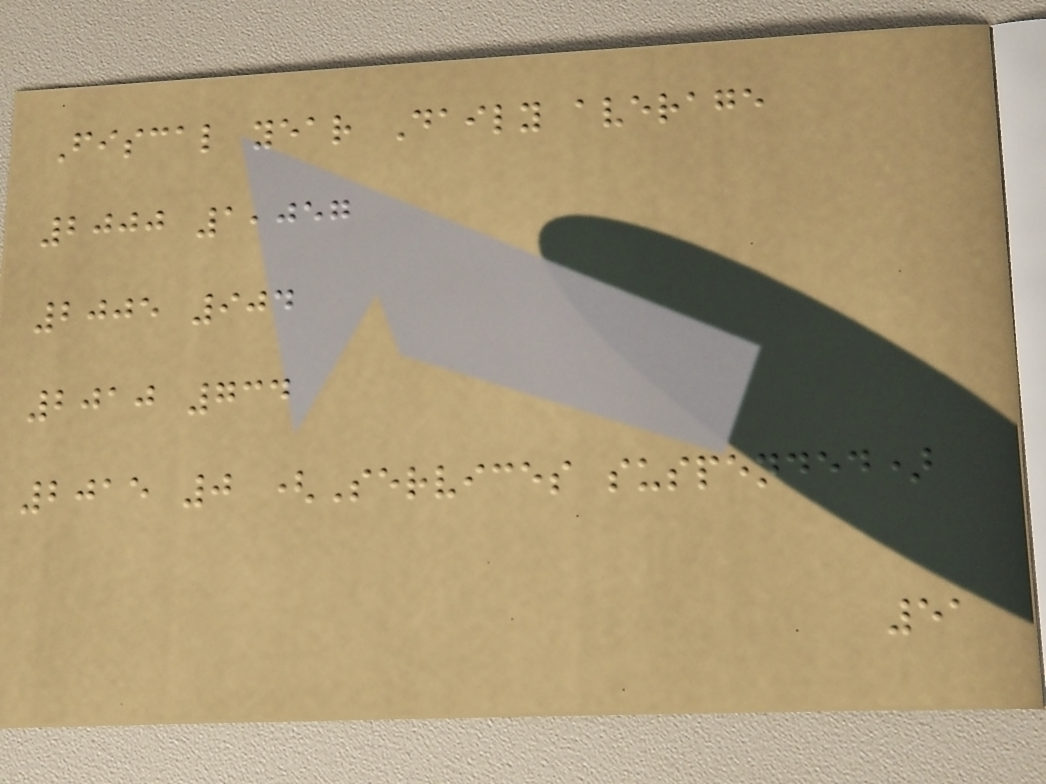Fiscal year Daily average
2000 1,057
2005 904
2010 734
2015 0 (Services suspended)
51
